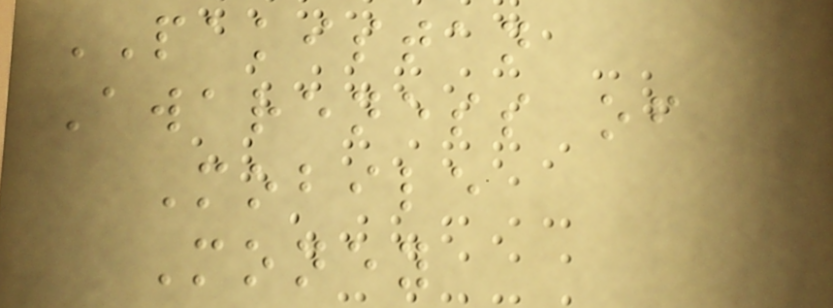PAKISTAN
Awareness of
Mobile
Money
